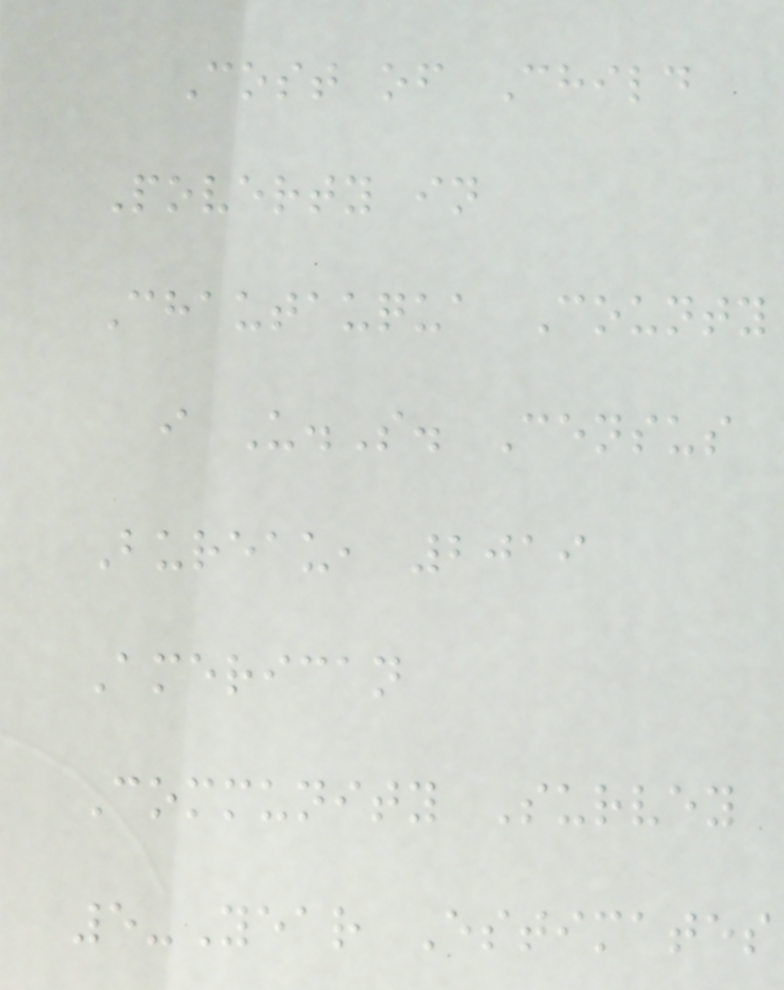Cost of Child
Poverty in
Chautauqua County
i U.S. Census
Bureau, 2019
American
Community Survey
5-Year Estimates
